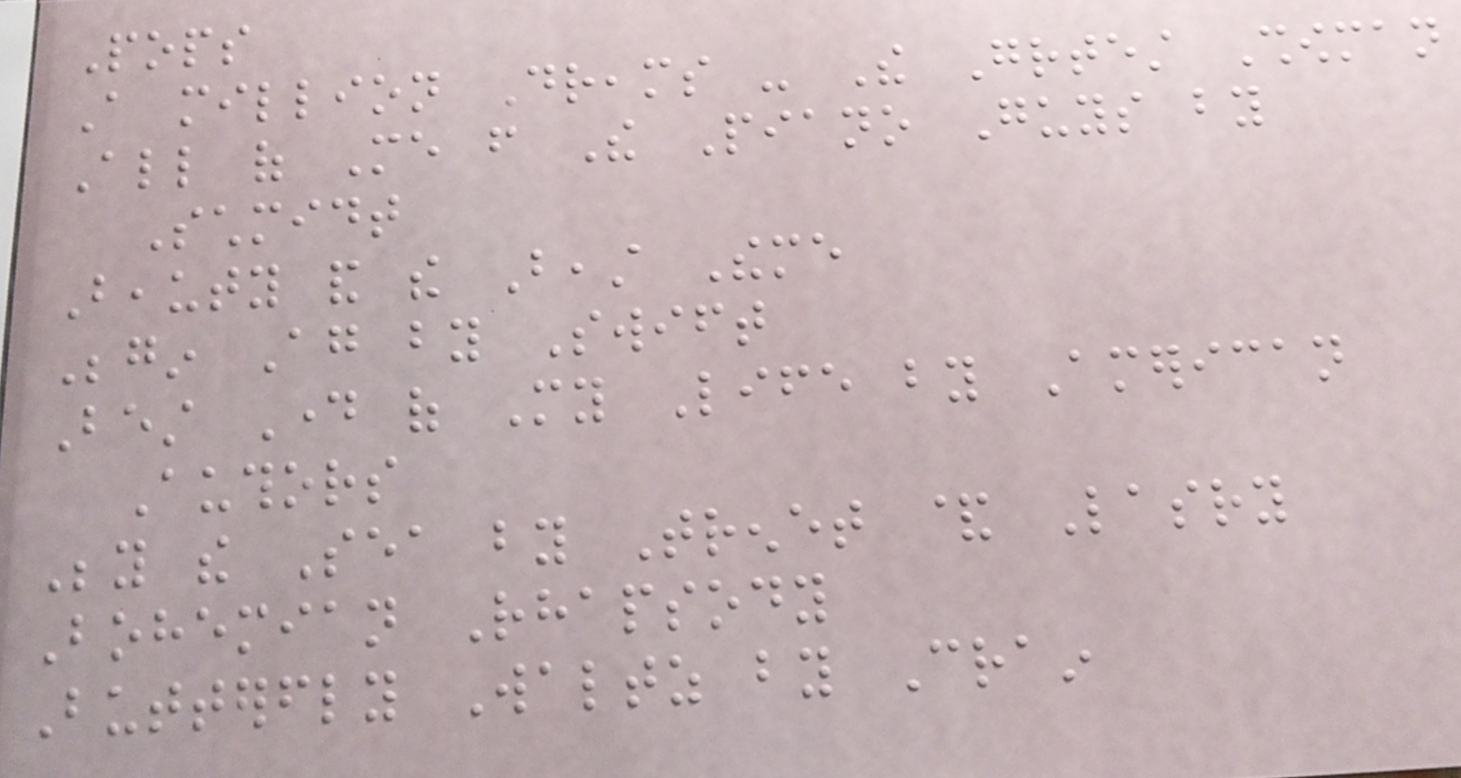Pops
A million Dreams - The Greatest Showman
All of Me from The Piano Guys by
Schmidt
Beauty and the Beast Theme
Begin Again by Swift
Best Day of My Life by American
Authors
Beyond the Sea by Trenet & Lasry
Bohemian Rhapsody
Butterfly Waltz by Crain
